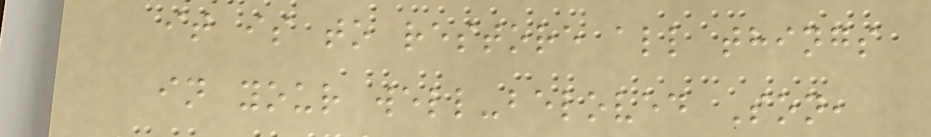it is to restore all things
in your well-beloved Son,
